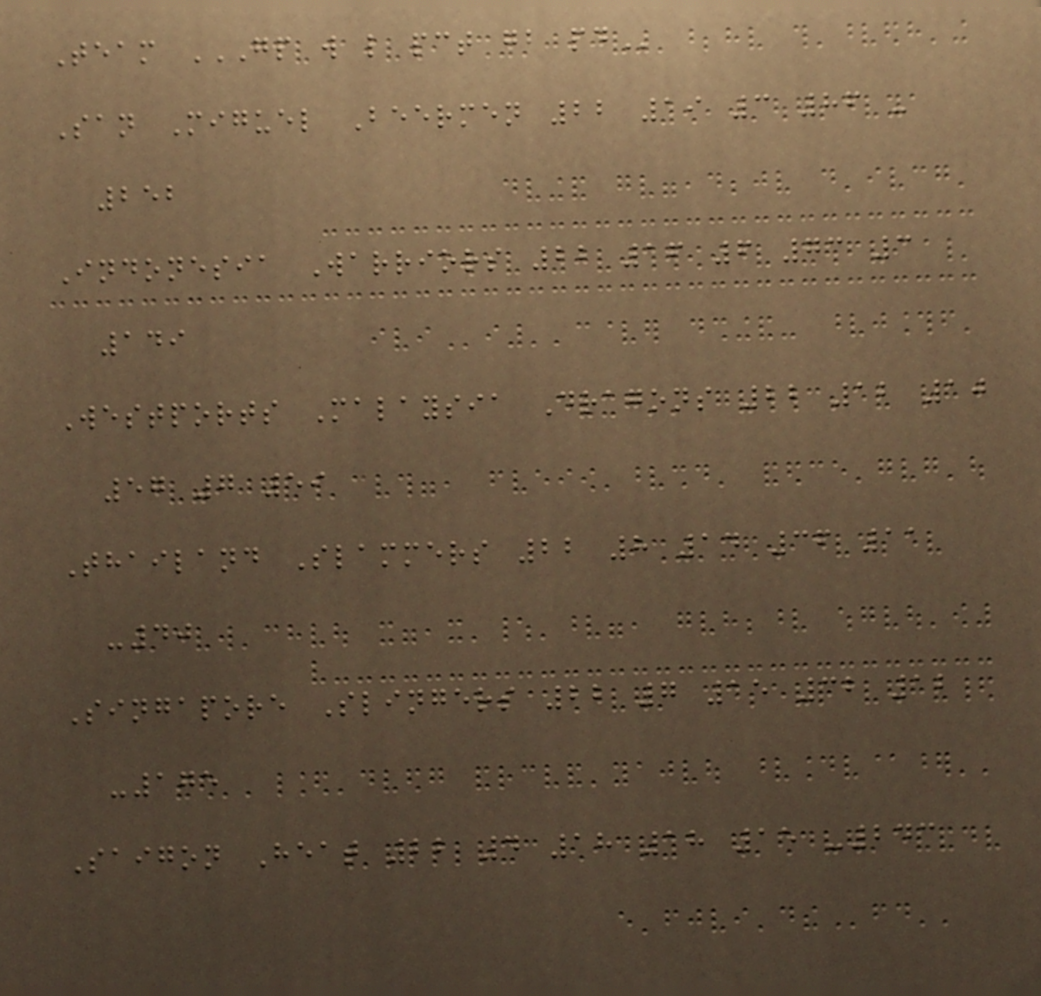Team GP W L PCT GB PD
San Miguel Beermen 22 19 3 86 -
252
Indonesia Warriors 22 16 6 73 3
149
Westports Malaysia Dragons 22 12 10
57 7 59
Thailand Slammers 22 8 14 36 11
-40
Singapore Slingers 22 7 15 32 12
-175
Saigon Heat 22 4 18 18 15 -243
